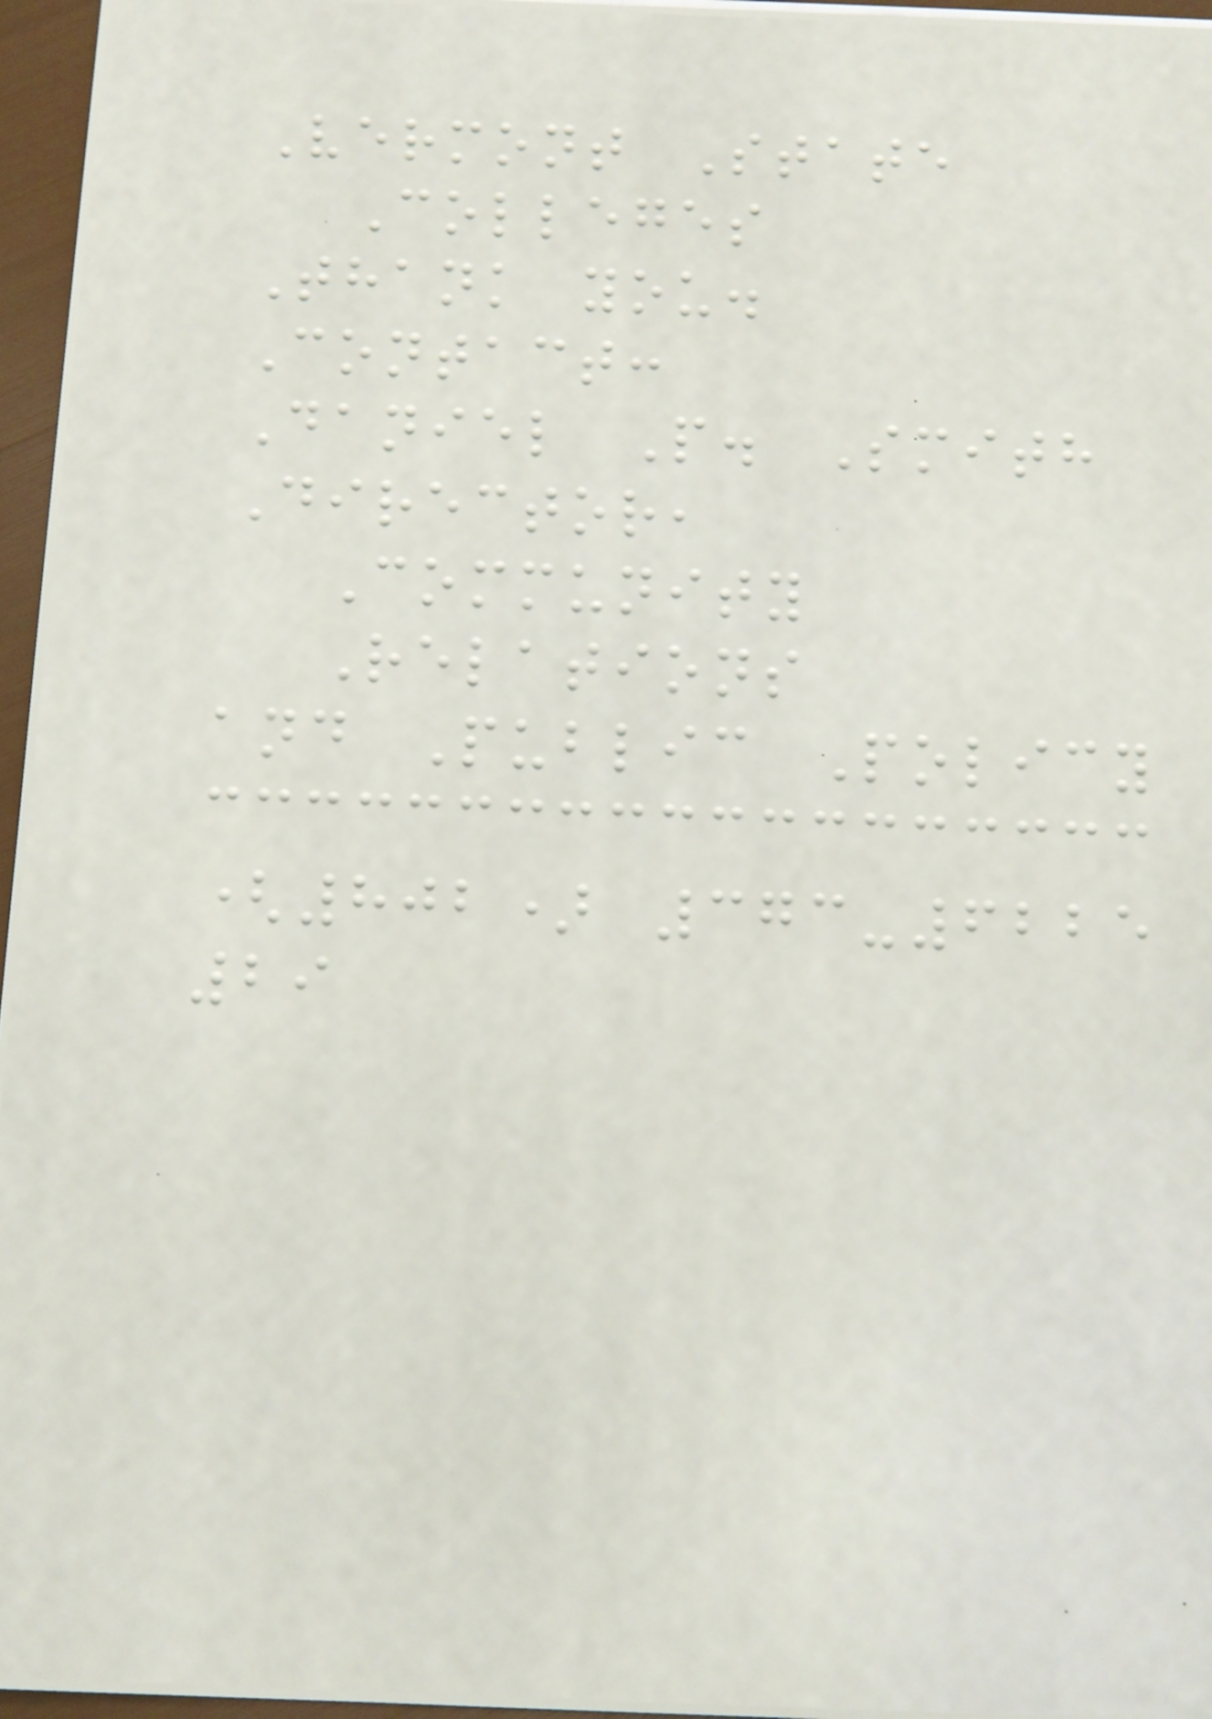Vermont State
Colleges
Thank you.
Contact:
Daniel P. Smith
Director,
Community
Relations
and Public Policy
(802) 373-6225
29
